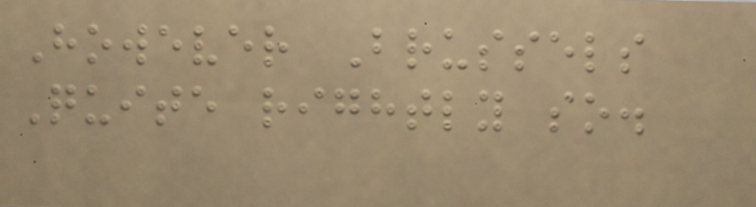However Brussels
Quite rightly so.
